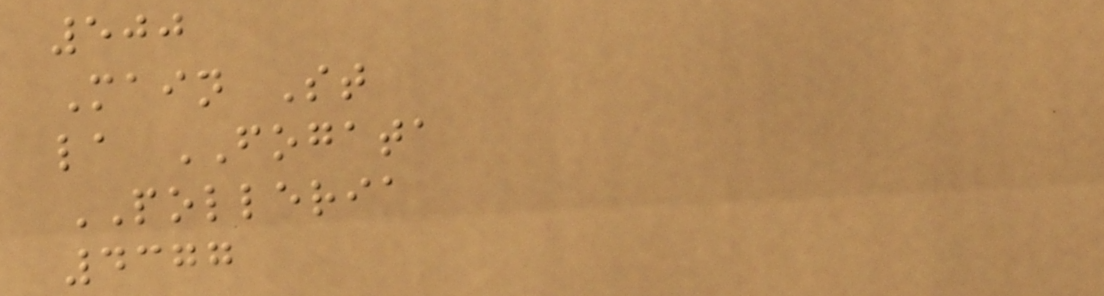500
Main St
la FOGATA
POLLERIA
4377
